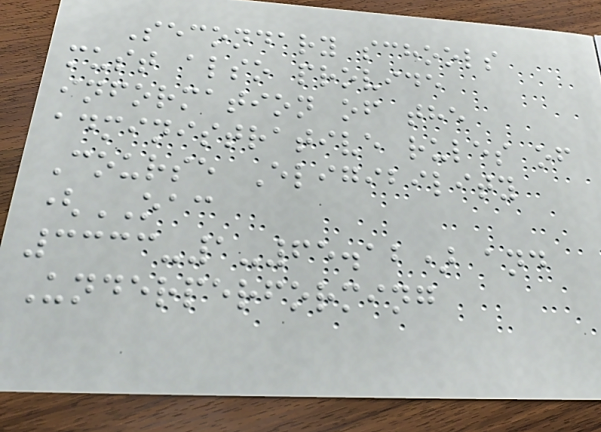Secondary schools
must also provide
information of the
administrative rules of
Course Eligibility
(OAC
3333-1-65.12) and
Underperforming
